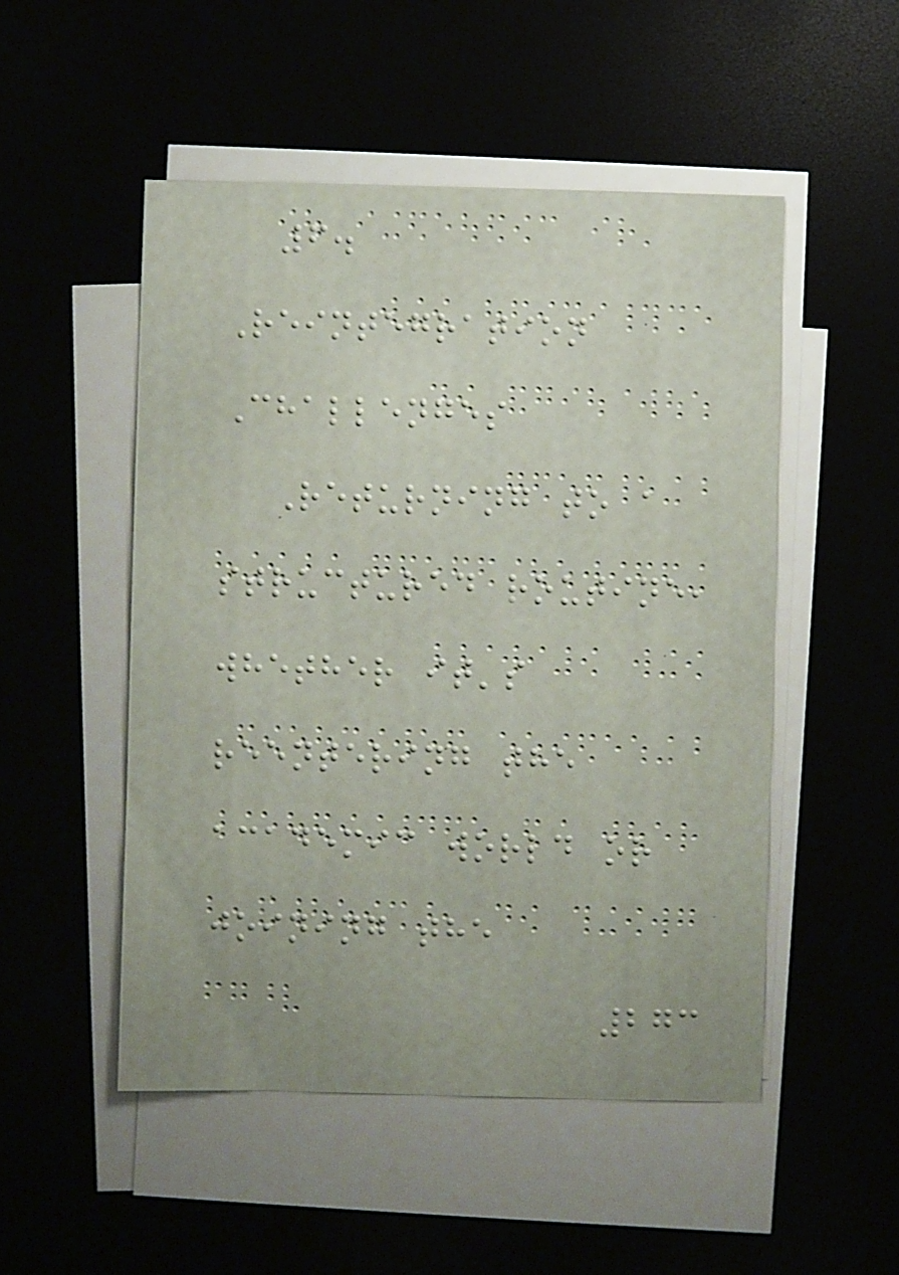6.
Reintegration
Challenges
Returning to a
structured routine,
whether it's
reentering the
academic world or
joining the
273
